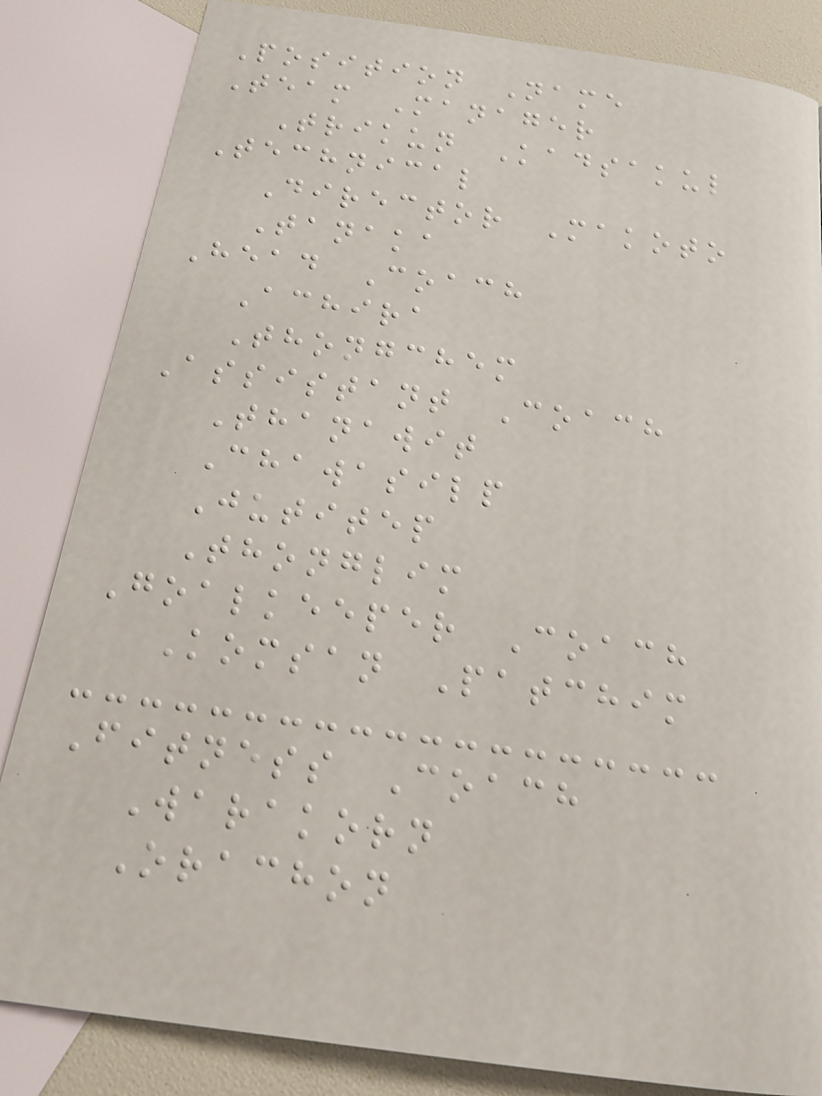Position Name
Team Manager
Trikun Kadsakul
Technical
Director Makoto
Tanaka
Head Coach
Achira
Thongchem
Assistant Coach
Thanawit
Chawasilp
Jutitep
Thonglim
Goalkeeper Coach
Komsan Patchim
Fitness Coach
Warakorn
Orachon
